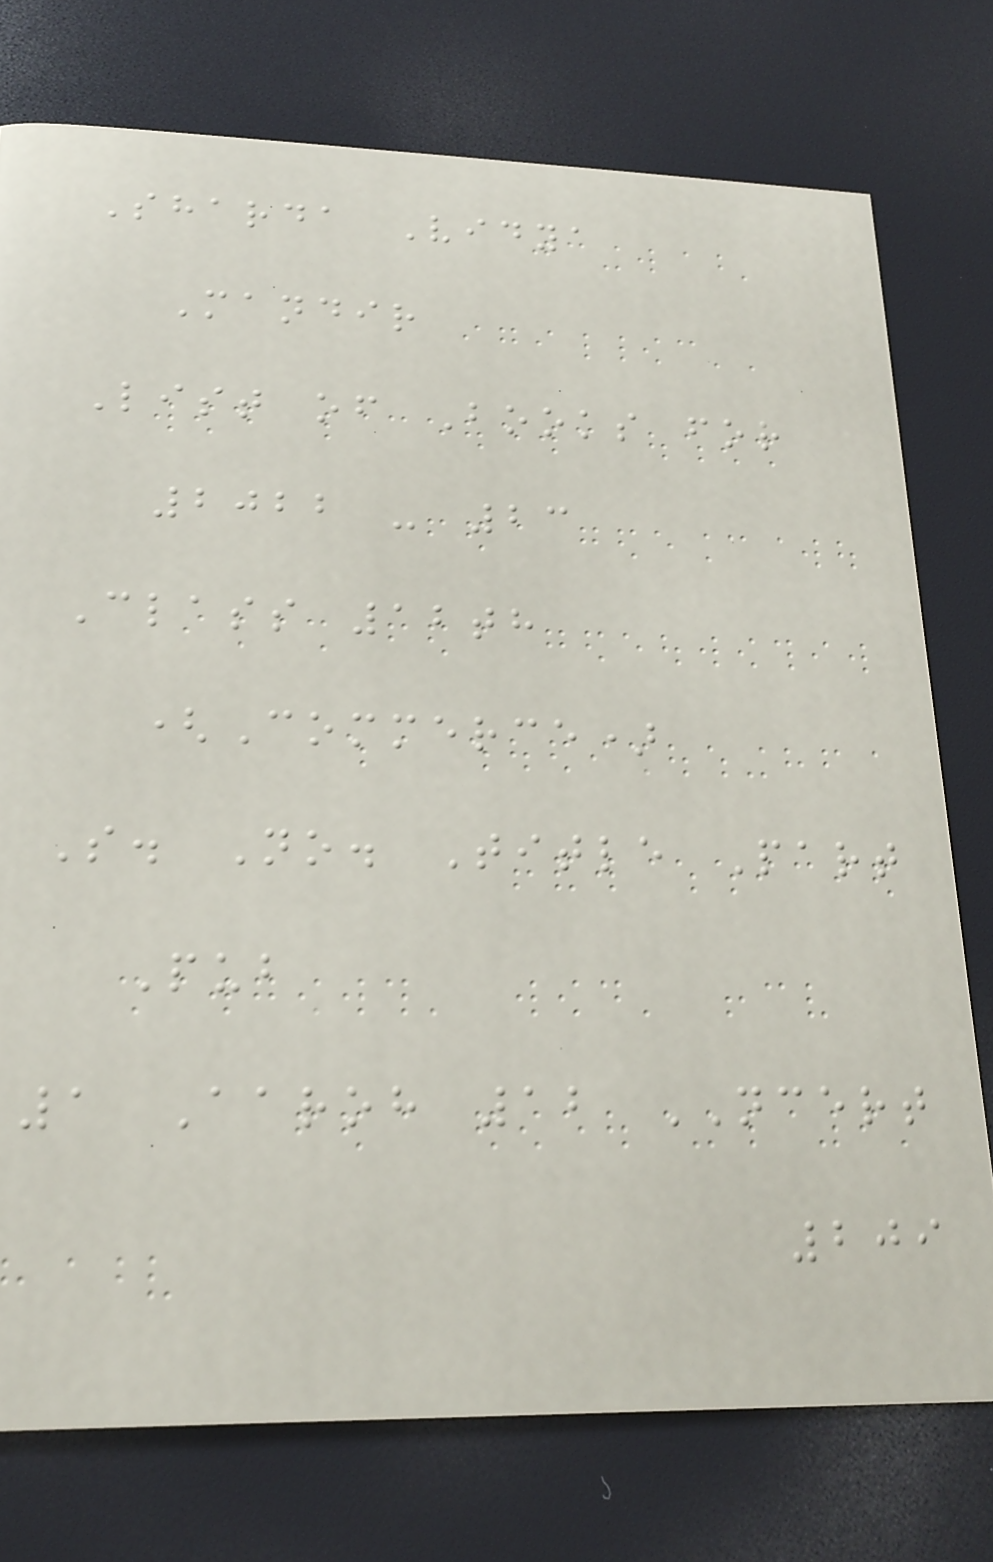Sharda Vidya
Mandir
List of Books for
2022 - 23
Class 12th
(Commerce)
S. No. Title Part
Pub
1 Aaroh 12 NCERT
209
